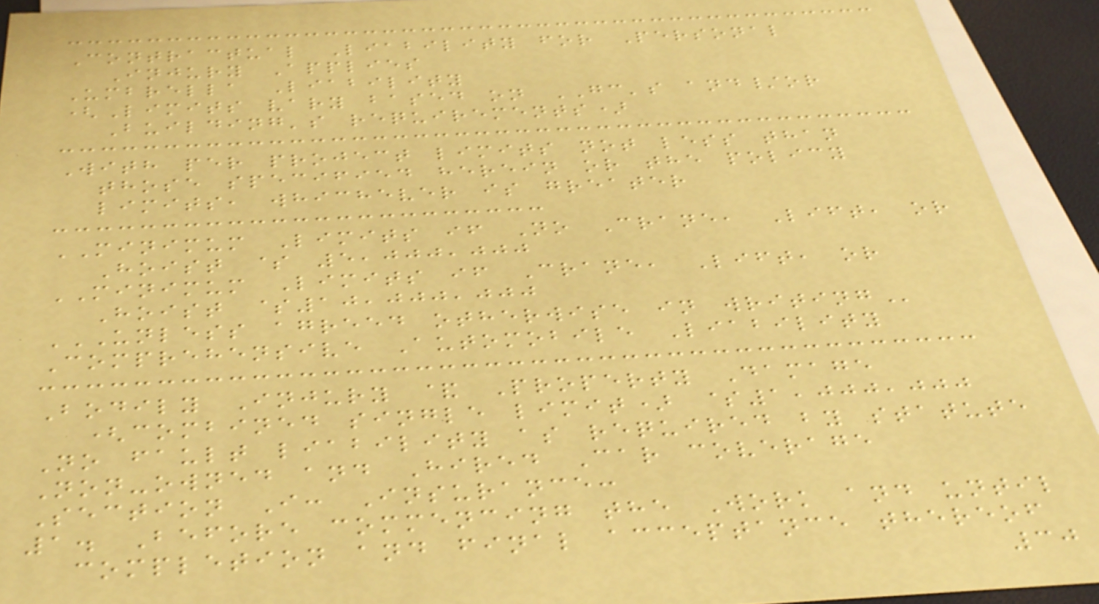Contractual Liability for Personal
Injury Applies
Umbrella Liability
(Limits vary based on GC's and/or
Building's requirements)
With per project limits not less than
those specified herein or the policy
limits, whichever is greater
MINIMUM Limits if No Crane, Lift, or
Hoist $ 5,000,000
MINIMUM Limits if Crane, Lift, or
Hoist $10,000,000
UNLESS AGREED OTHERWISE IN WRITING
Comprehensive Automobile Liability
Bodily Injury & Property Damage
(combined single limit) $1,000,000
No fault liability as required by statute
Non-owned and Hired Car coverage
Section I: Insurance:
1. Before commencing the Work and until
completion and final acceptance thereof
30
